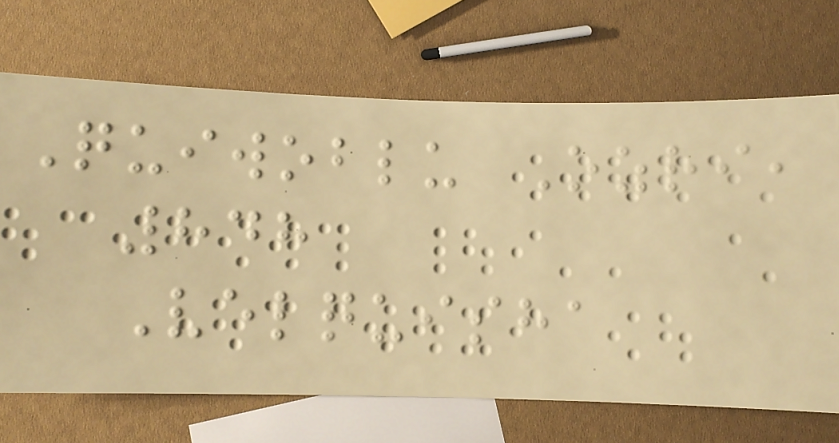Quiwoblu Ozri,
848
Velquisha
